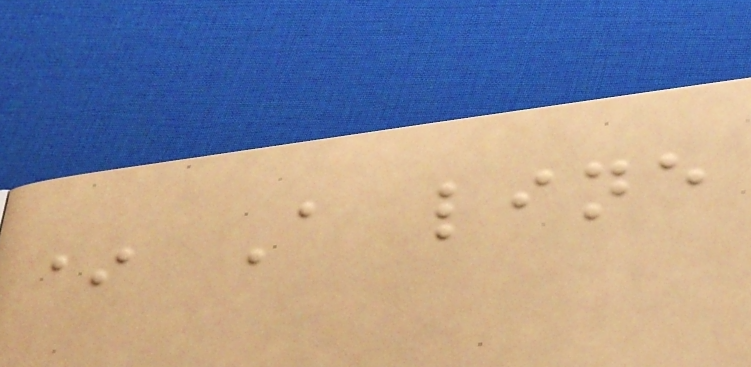* A line
